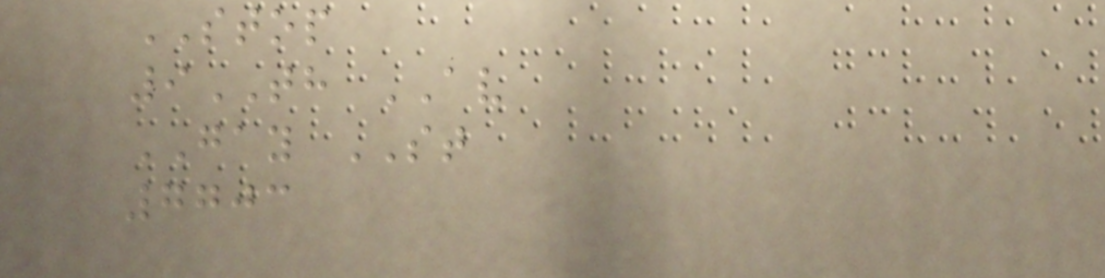STOP
9TH AV
GAY ST
7703
